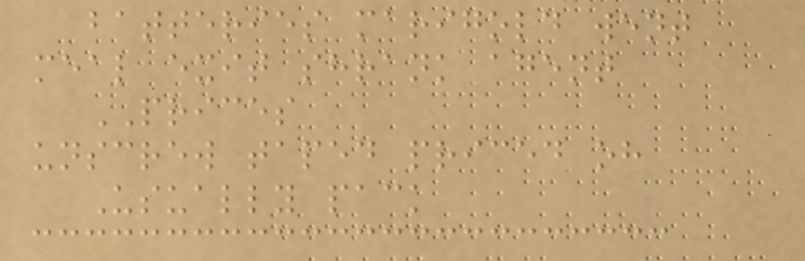batteries marigold went
meal exit shrank agent
PRICES
unscrew taped priced oh
Usually pack
